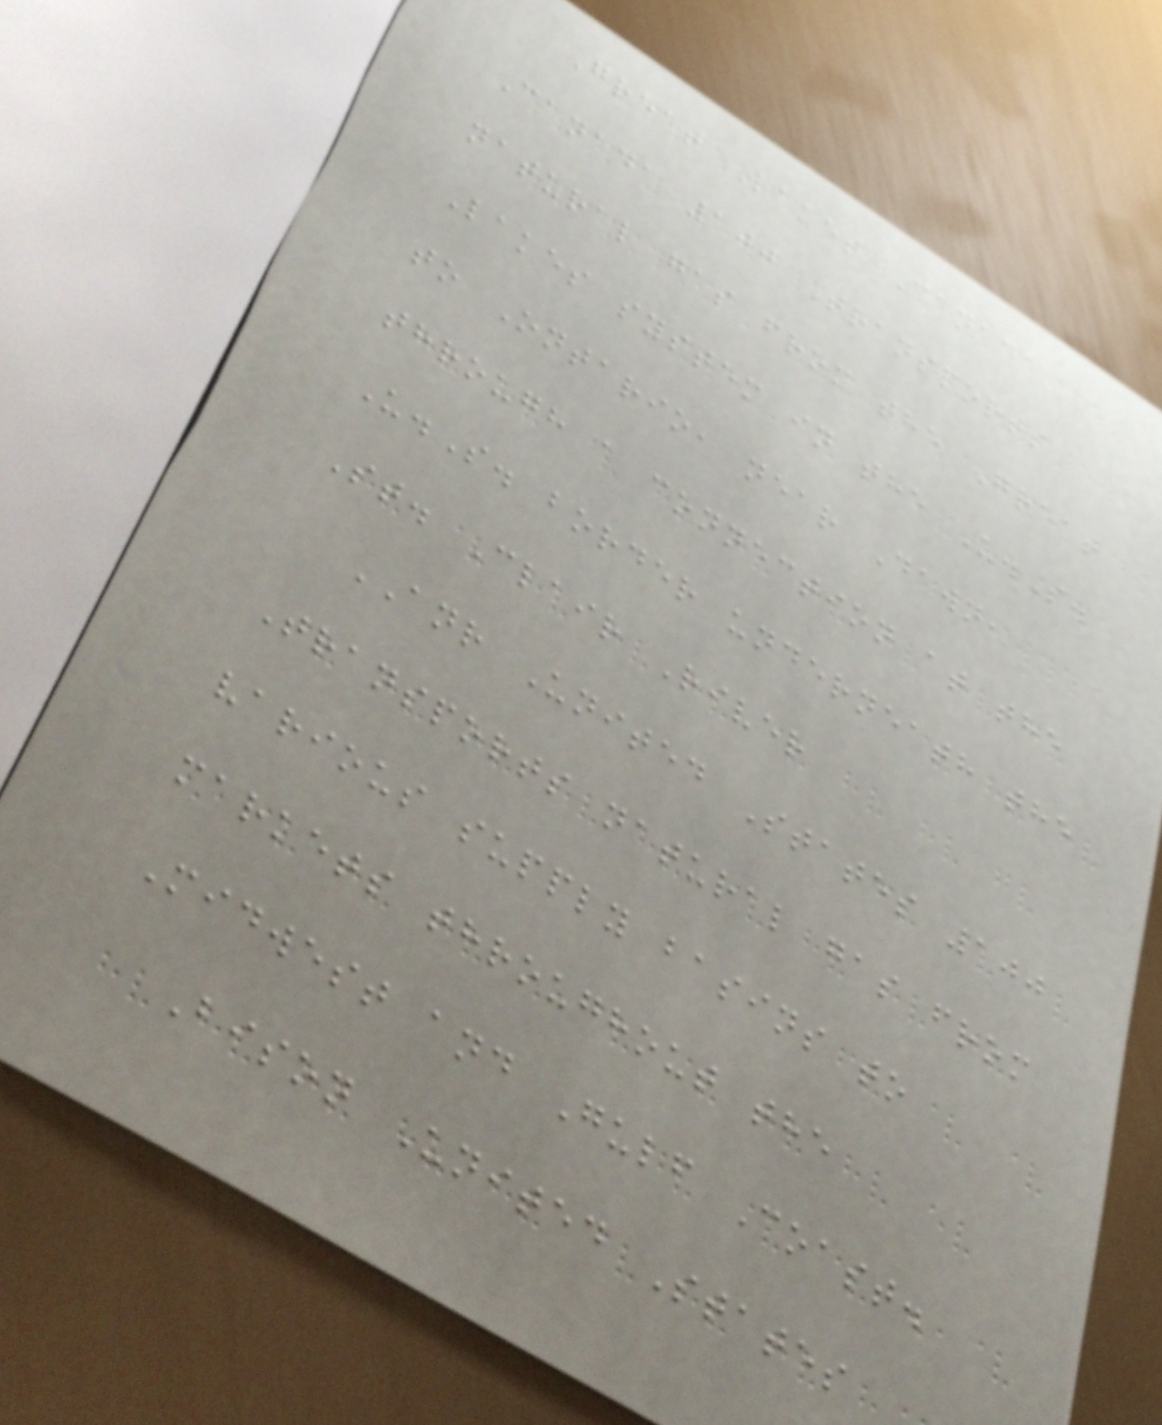Great Lakes Canada
Canada 100 Transports
natural gas from the Great
Lakes system in the U.S.
to Ontario, near Dawn,
through a connection at the
U.S. border underneath the
St. Clair River
ANR United States 100
Transports natural gas from
various supply basins to
markets throughout the
Midwest and Gulf Coast.
Bison United States
